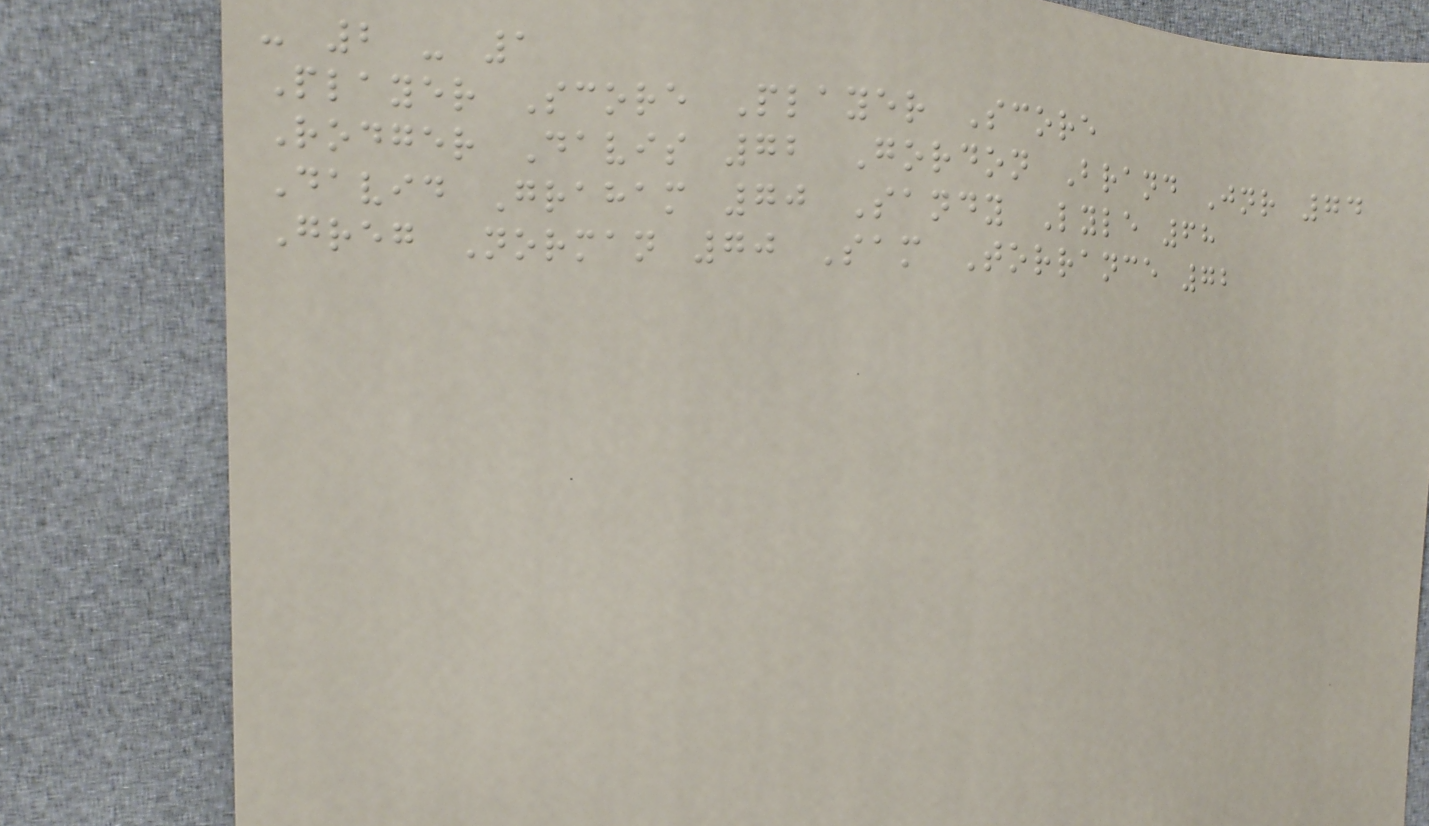- 2 - 1
Player Score Player Score
Rodger Davis 72 Gordon Brand Jnr 74
David Graham 70 Sandy Lyle 68
Greg Norman 70 Sam Torrance 72
